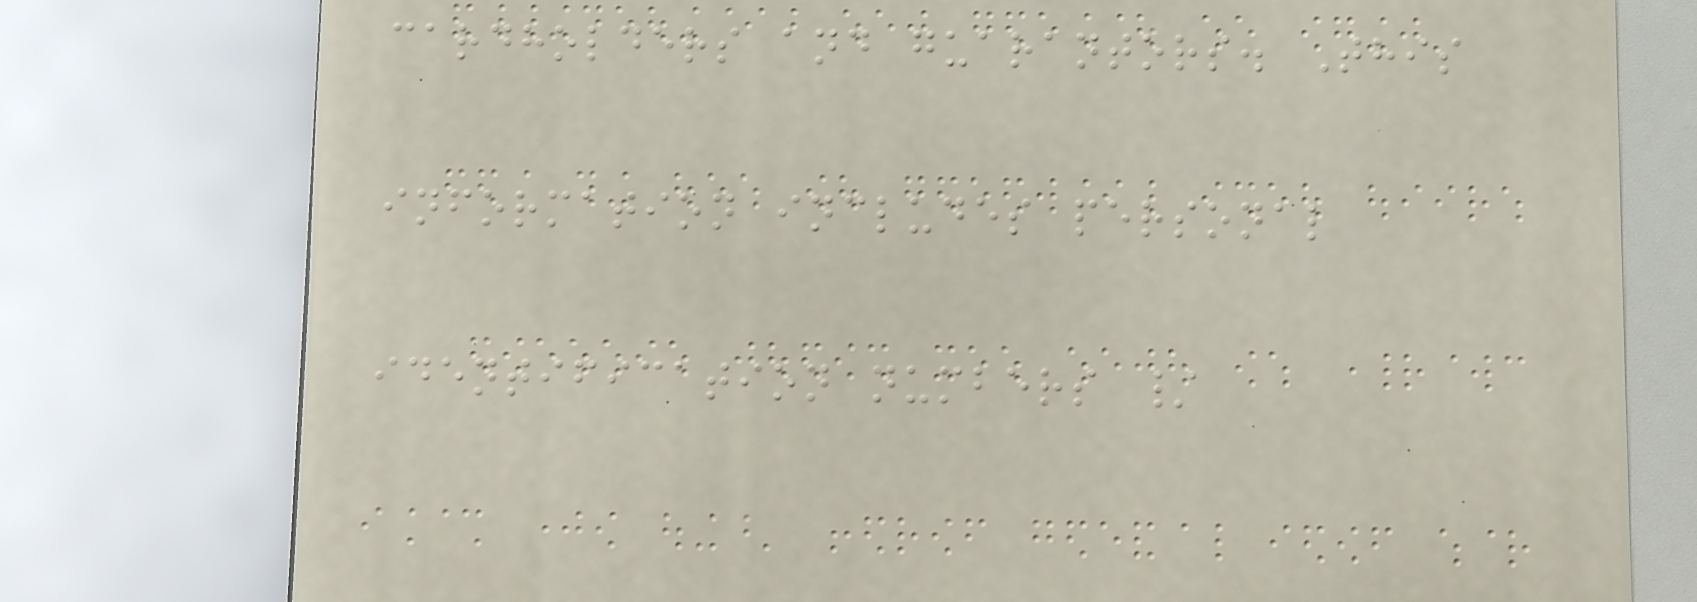cardholders and guarantors. This
information includes personal
identification numbers /
